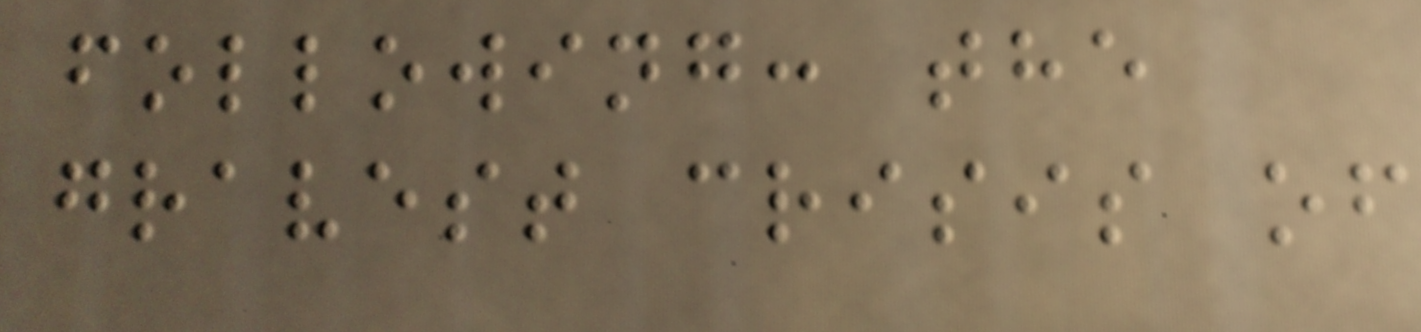following: the
gravest crisis of
